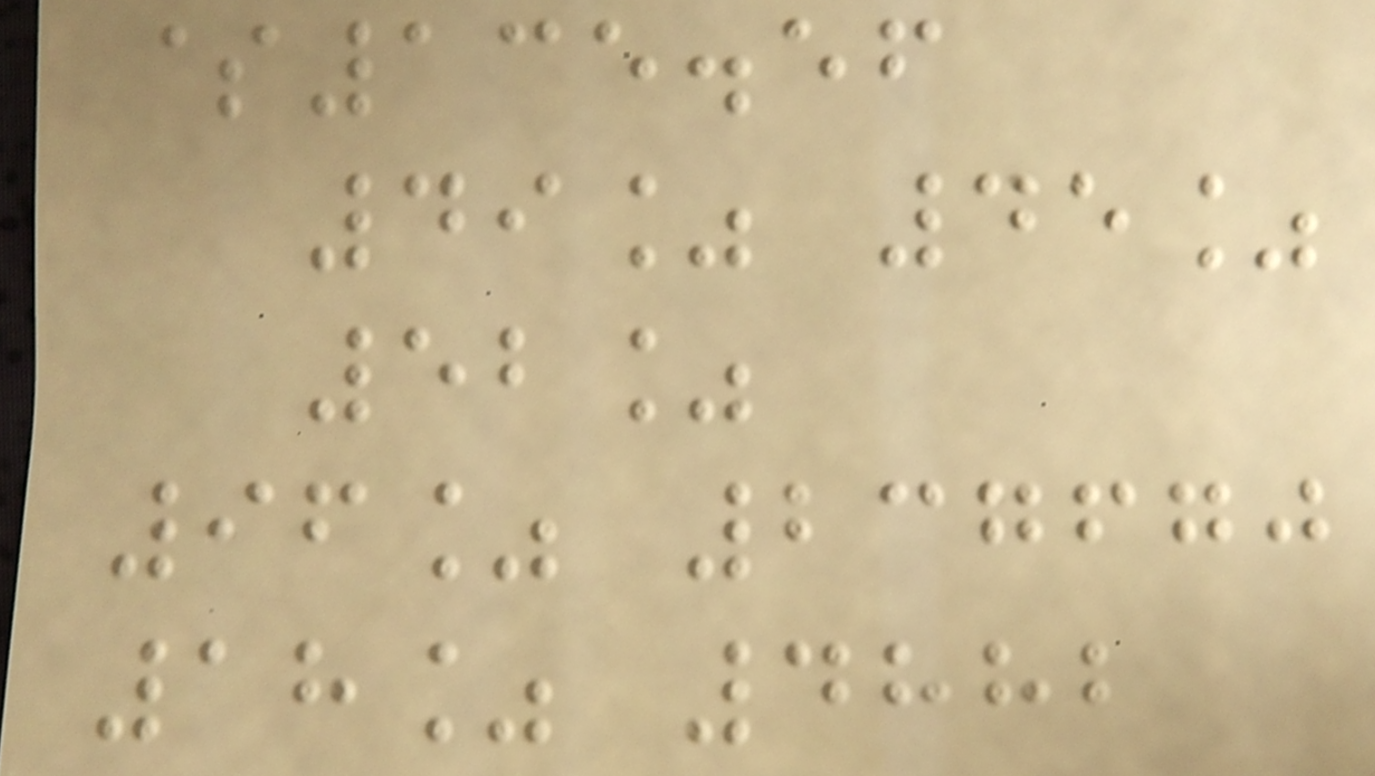$135.56
49% 45%
52%
96% 237670
18% 4882
